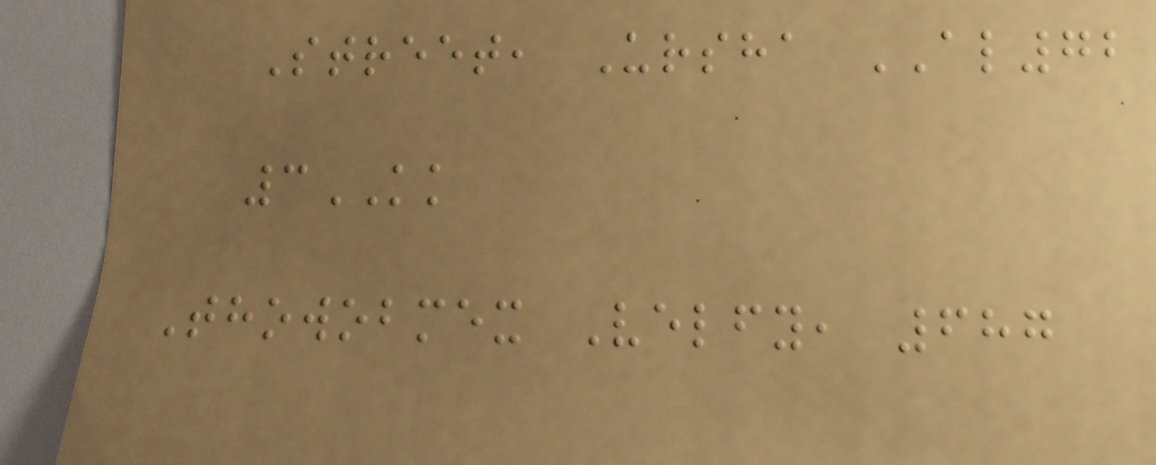Street, Ursha AL72
3KK
Thowobmex Velfy, 687
